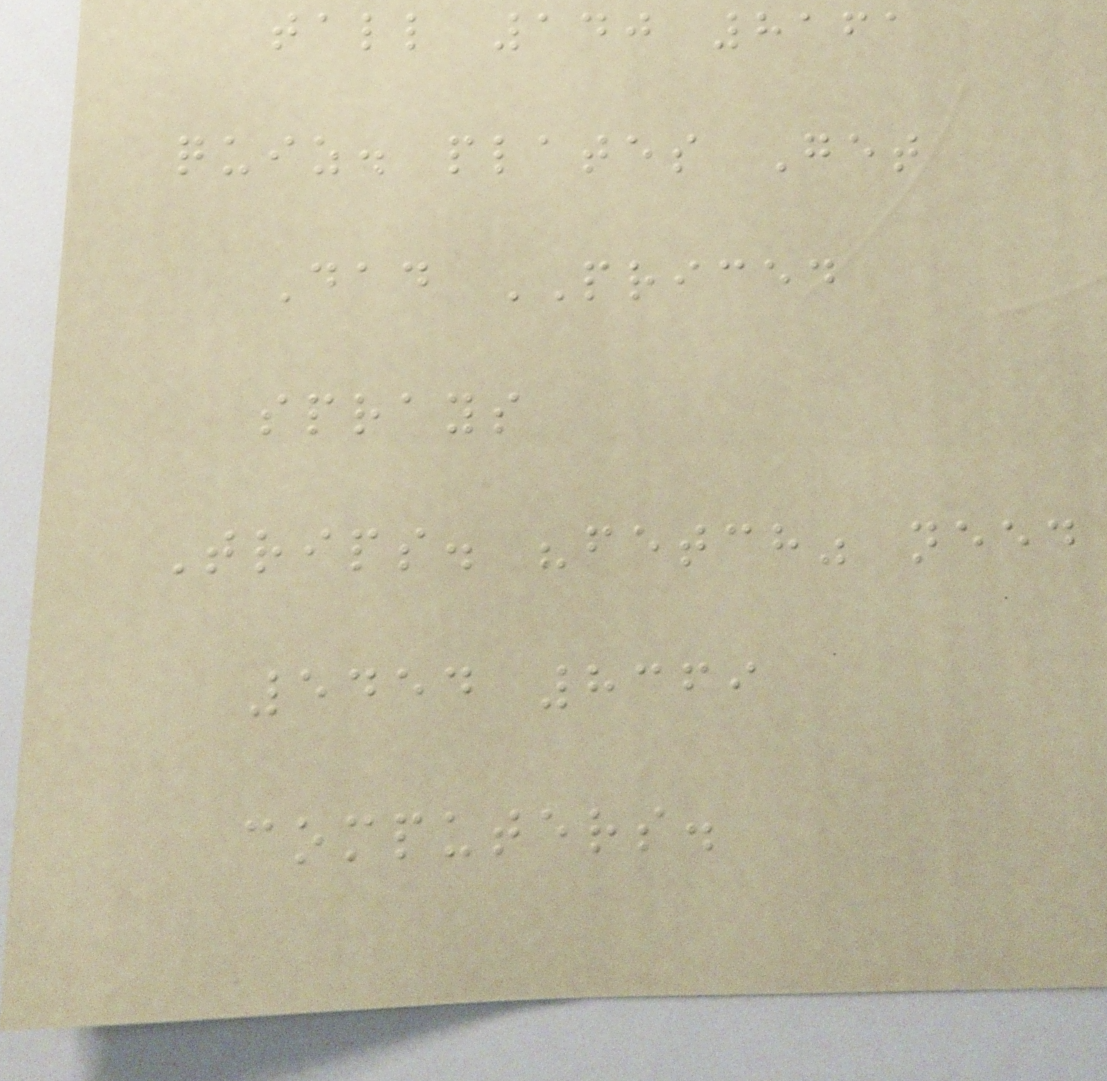tall 140 8161
quiz. plates Get
Dad PRICED
sprays
Trips. "fetch" need
5454 8369
computers.
